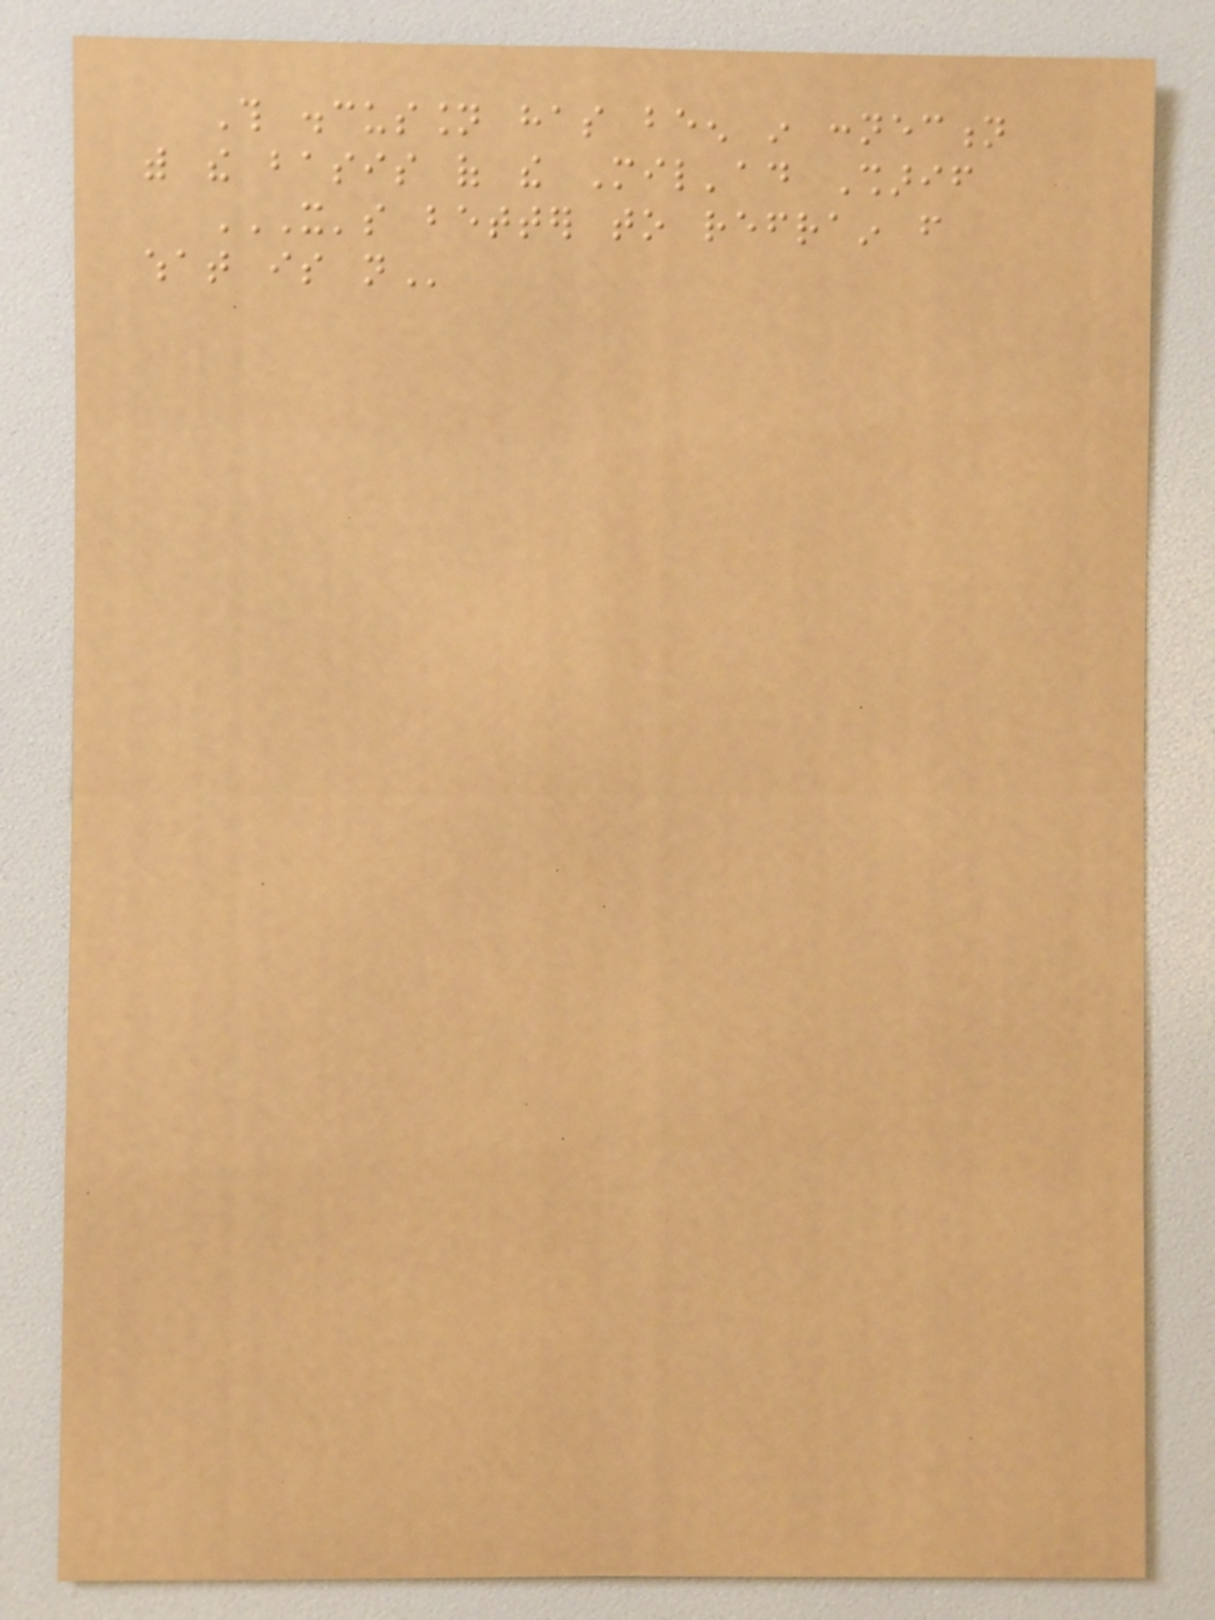This discussion has been in connection
with the basis of the Mil'ad Sharif
IT'S BETTER TO REFRAIN FROM
WHAT IS NOT
